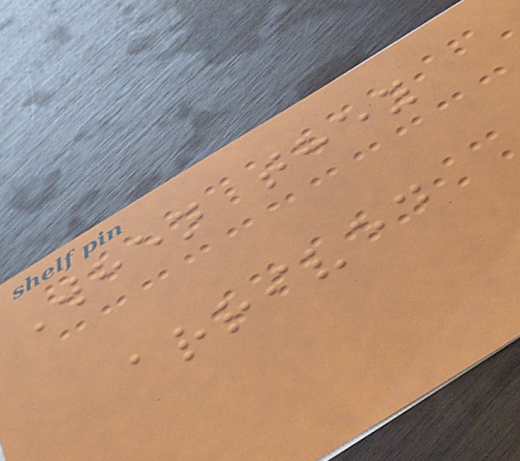When they
arrived
